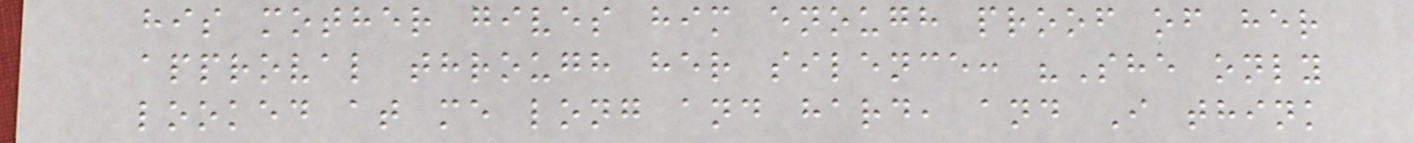his mother gives him enough proof of her
approval through her silence: "She only
looked at me long and hard, and I think
